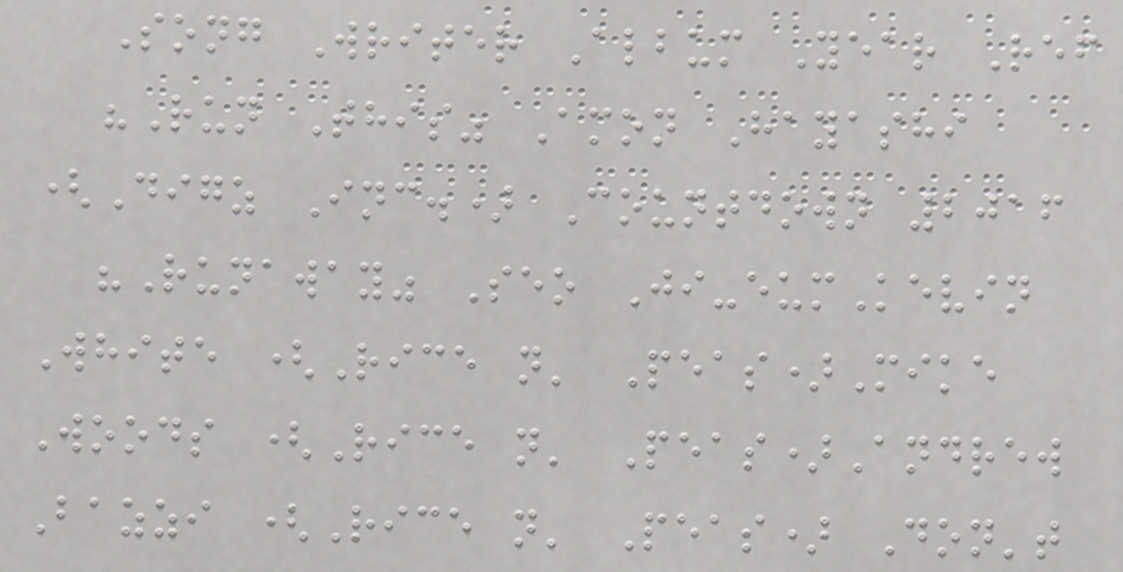Song Writer Album Year Ref
"Run This" Amon Hayashi
(Digz Inc.) Countdown 2016
"Runaway" Seo Ji-eumKevin
White (Rice n' Peas)Mike
Woods (Rice n' Peas)Andrew
Bazzi (Rice n' Peas) Don't
